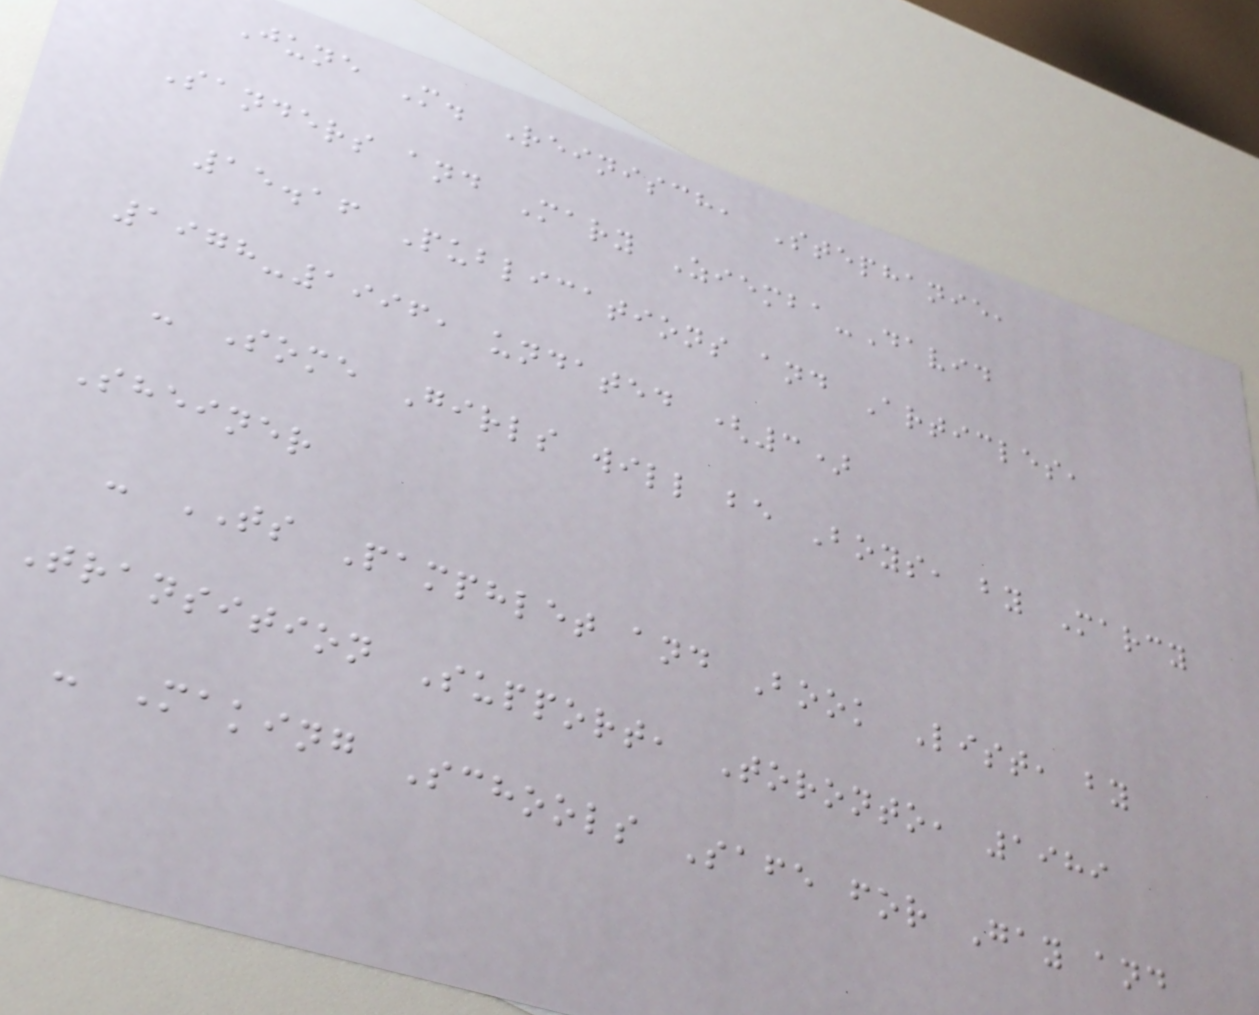June M. Reinisch, Stephanie,
Sanders and Mary Ziemba-David
15.16 Publications and Articles,
1978-1996, undated (3)
- Some Girls will be Boys, by Marcy
Sheiner
- TS Pamphlet and Book List, by
Transition Support, Toronto, 1989
- Making Schools Safe for Gay and
